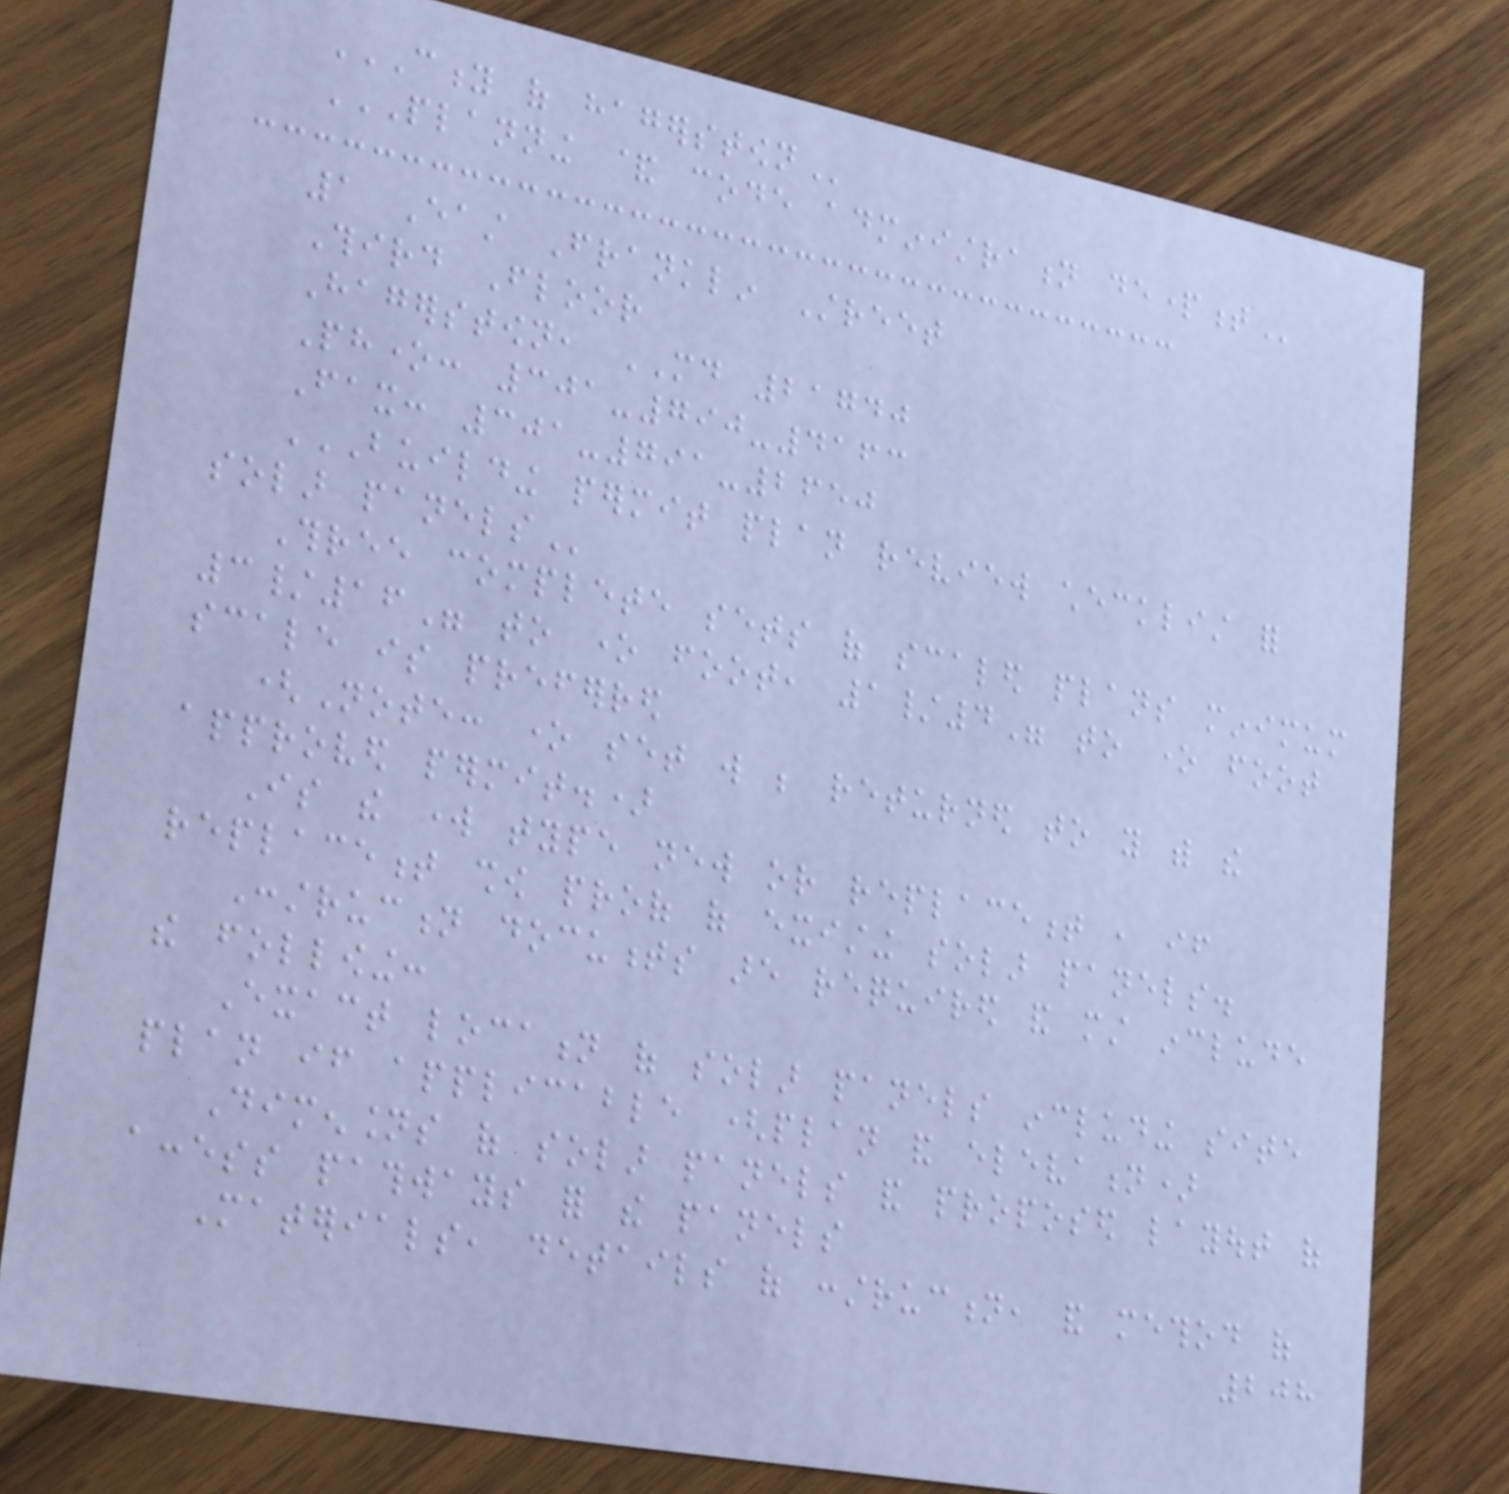CITY OF HAGERSTOWN
PLANNING & CODE ADMINISTRATION DEPARTMENT
1 East Franklin Street
Third Floor
Hagerstown, MD 21740
Phone: 301-790-4163
Fax: 301-791-2650
BUILDING PERMIT PLAN REVIEW CHECKLIST FOR
SOLAR PANELS
Three complete sets of scaled plans minimum
3/16" to one foot, 1/4" to one foot
scale is preferred
(Note: one set will be returned to you with the
approved permit.)
Is the work type new or replacement , if
replacement show proof of existing solar panels.
Construction documents are required and must include
the following:
Exact location of solar panels including site
plan if applicable (plan and elevation)
Dimensions of solar panels and proposed layout of
access pathways for the panels
Materials, details of construction, and method of
208
